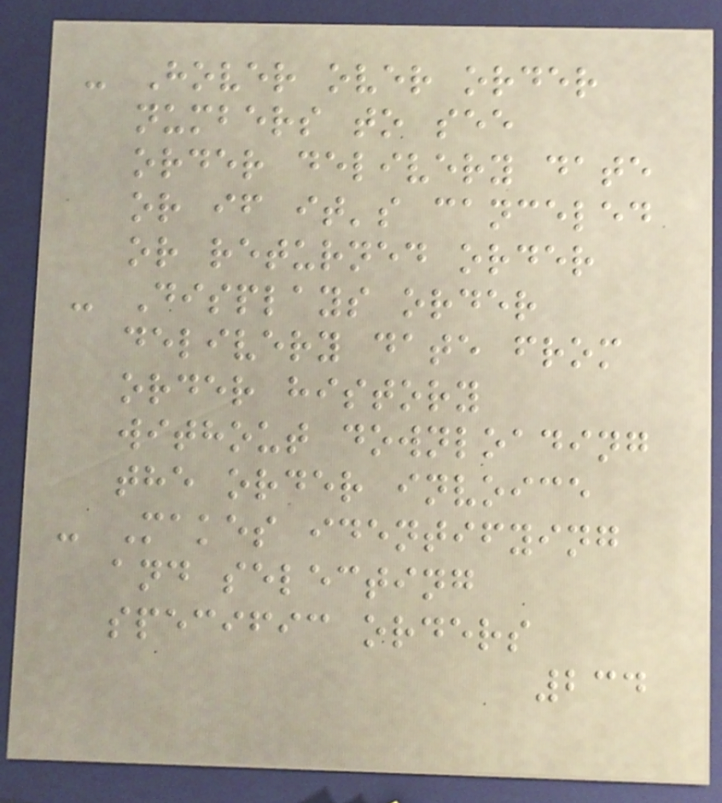- Hover over order
numbers to see
order delivery date
or if it's canceled
or returned order
- Displays order
delivery date from
order history
without downloading
the order invoice
- Makes identifying
and selecting
specific orders
234
